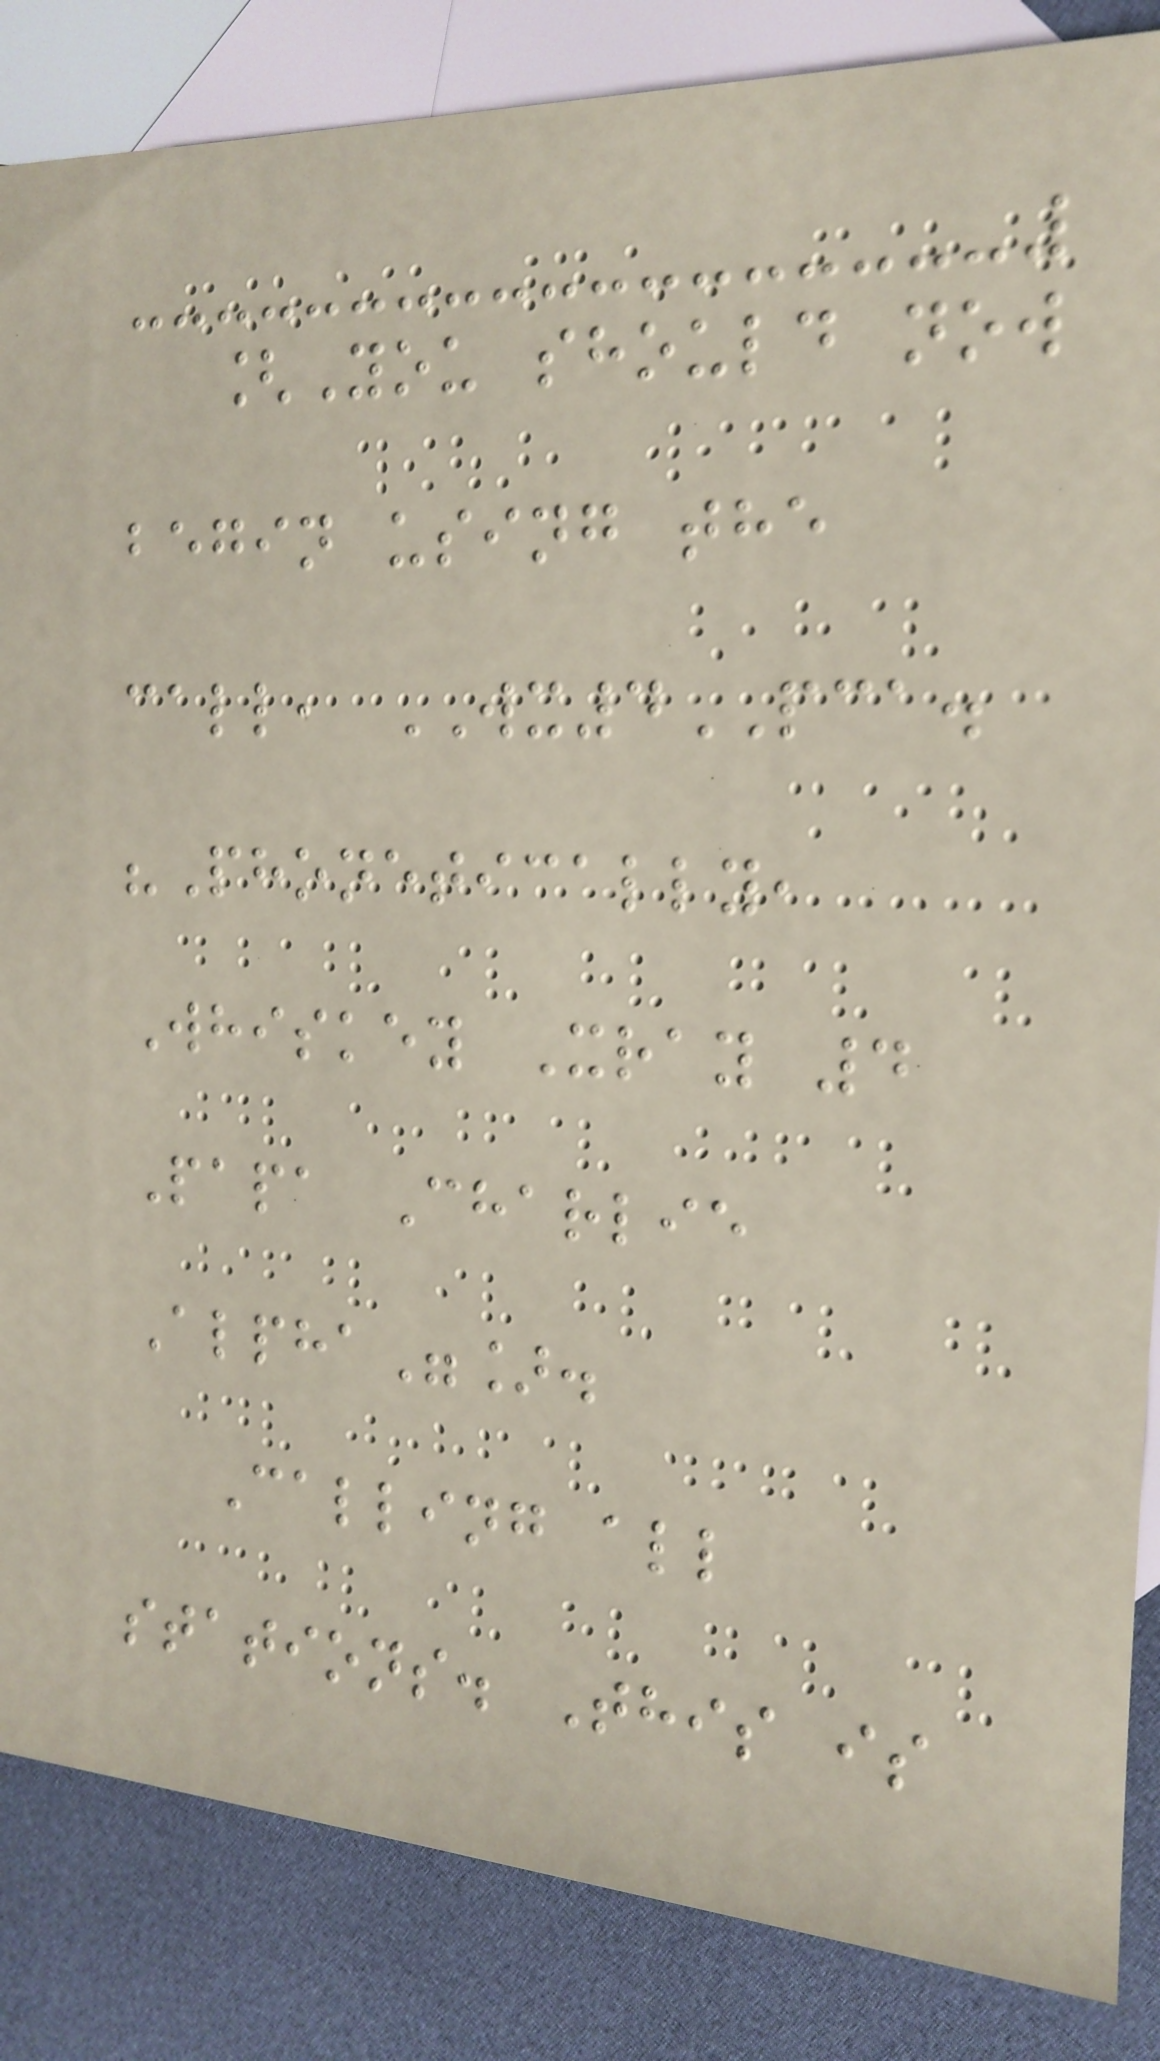[You should now
begin using the
call, WX4PCA.
"Phonetically,
Whiskey Xray 4
Papa Charlie
Alpha"].
Calling all
stations. This is
